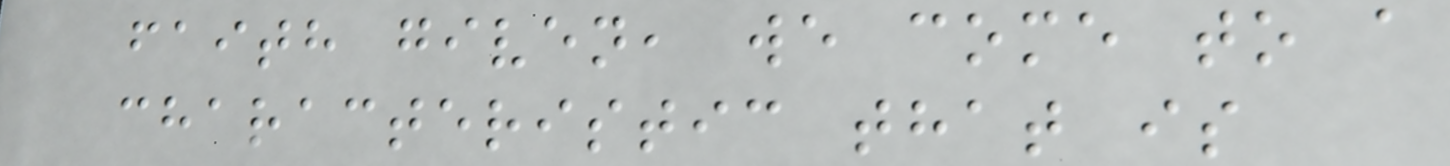faith given, we come to a
characteristic that is
